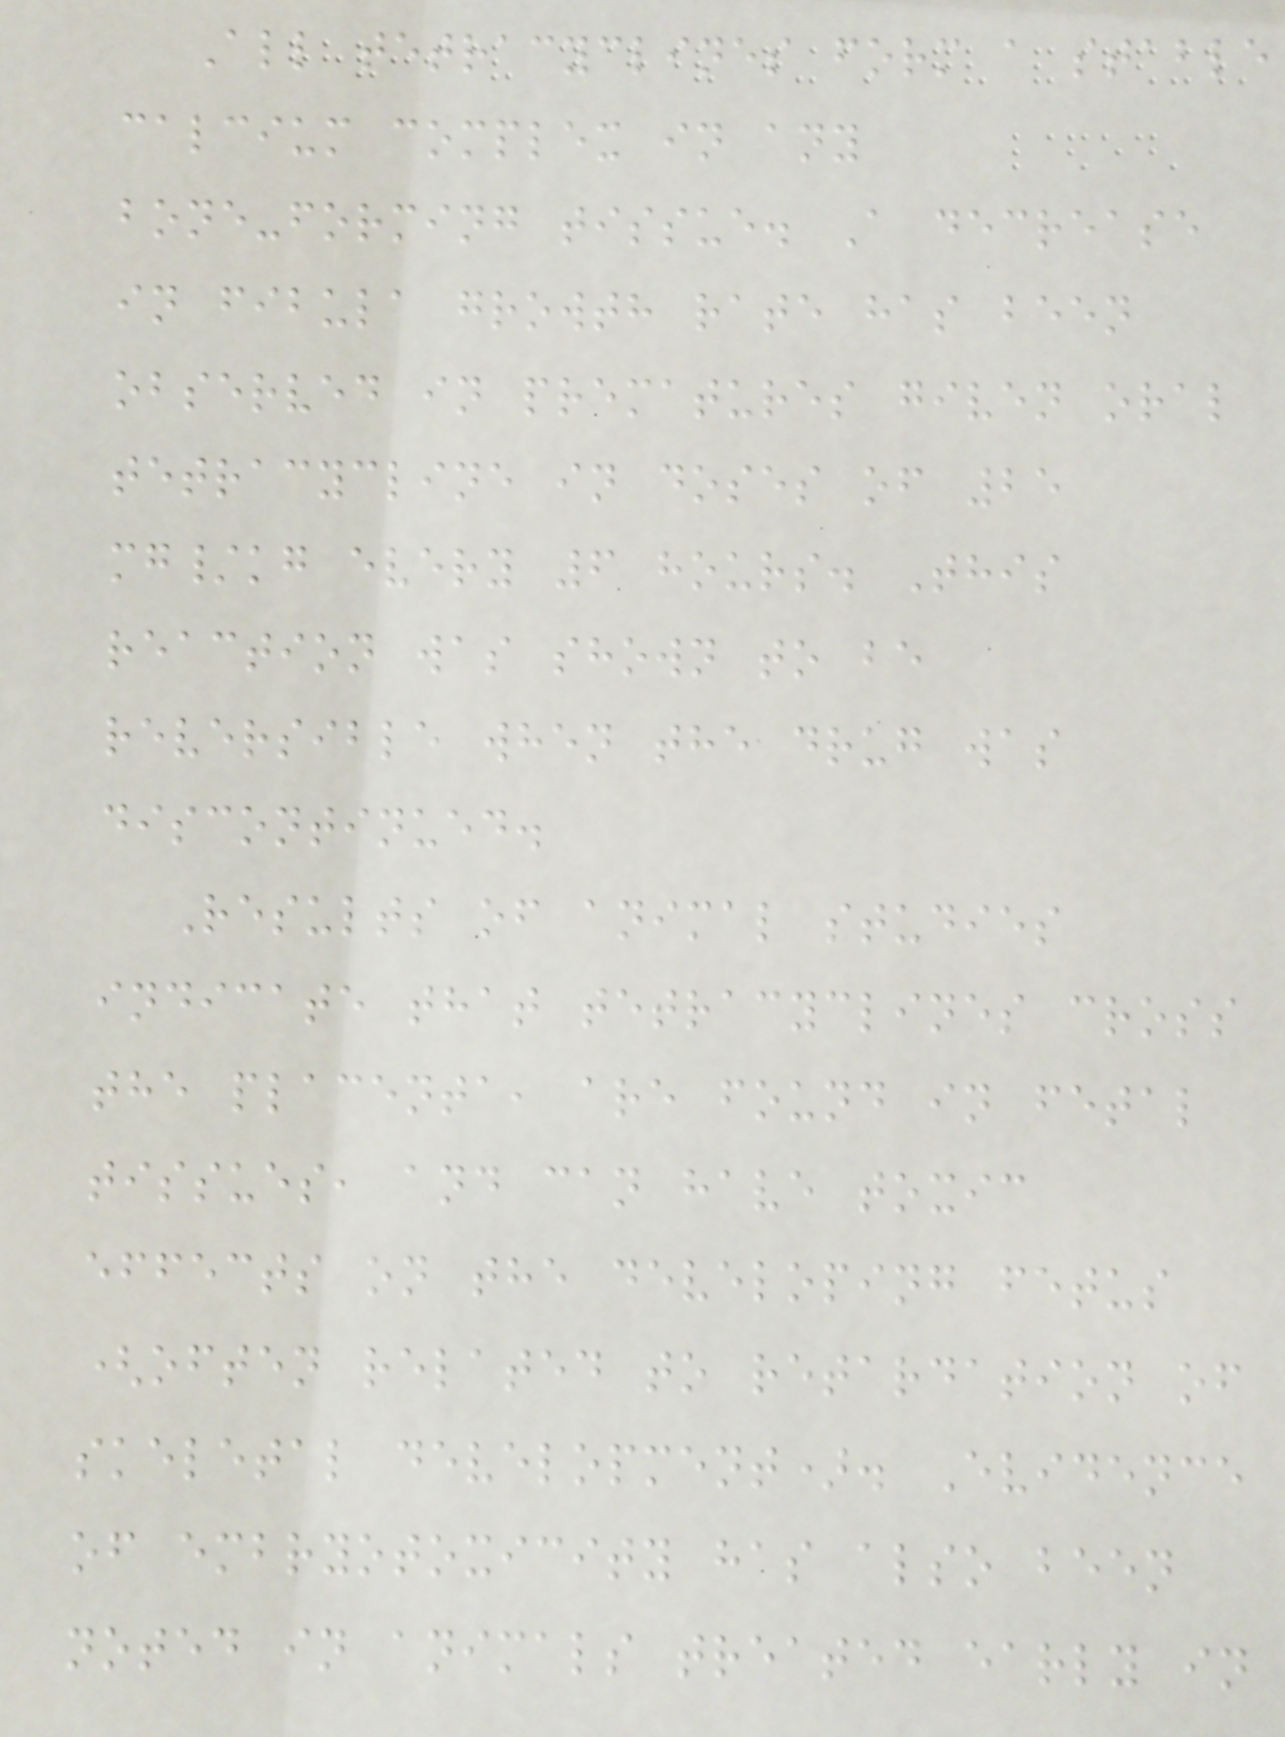All tetracyclines form a stable
calcium complex in any
bone-forming tissue. A decrease
in fibula growth rate has been
observed in prematures given oral
tetracycline in doses of 25
mg/kg every 6 hours. This
reaction was shown to be
reversible when the drug was
discontinued.
Results of animal studies
indicate that tetracyclines cross
the placenta, are found in fetal
tissues, and can have toxic
effects on the developing fetus
(often related to retardation of
skeletal development). Evidence
of embryotoxicity has also been
noted in animals treated early in
